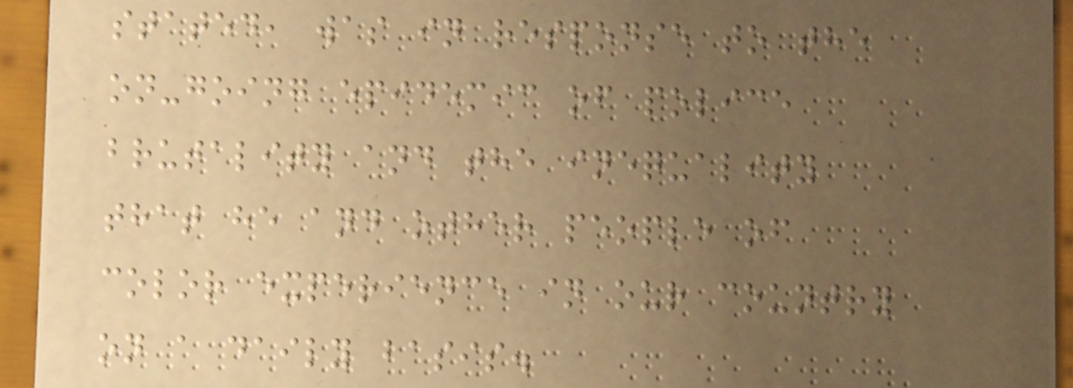stated, was in response to the
on-going epidemic of police
brutality and the inequality
that he and other people of
color experience in our country
on a daily basis.
